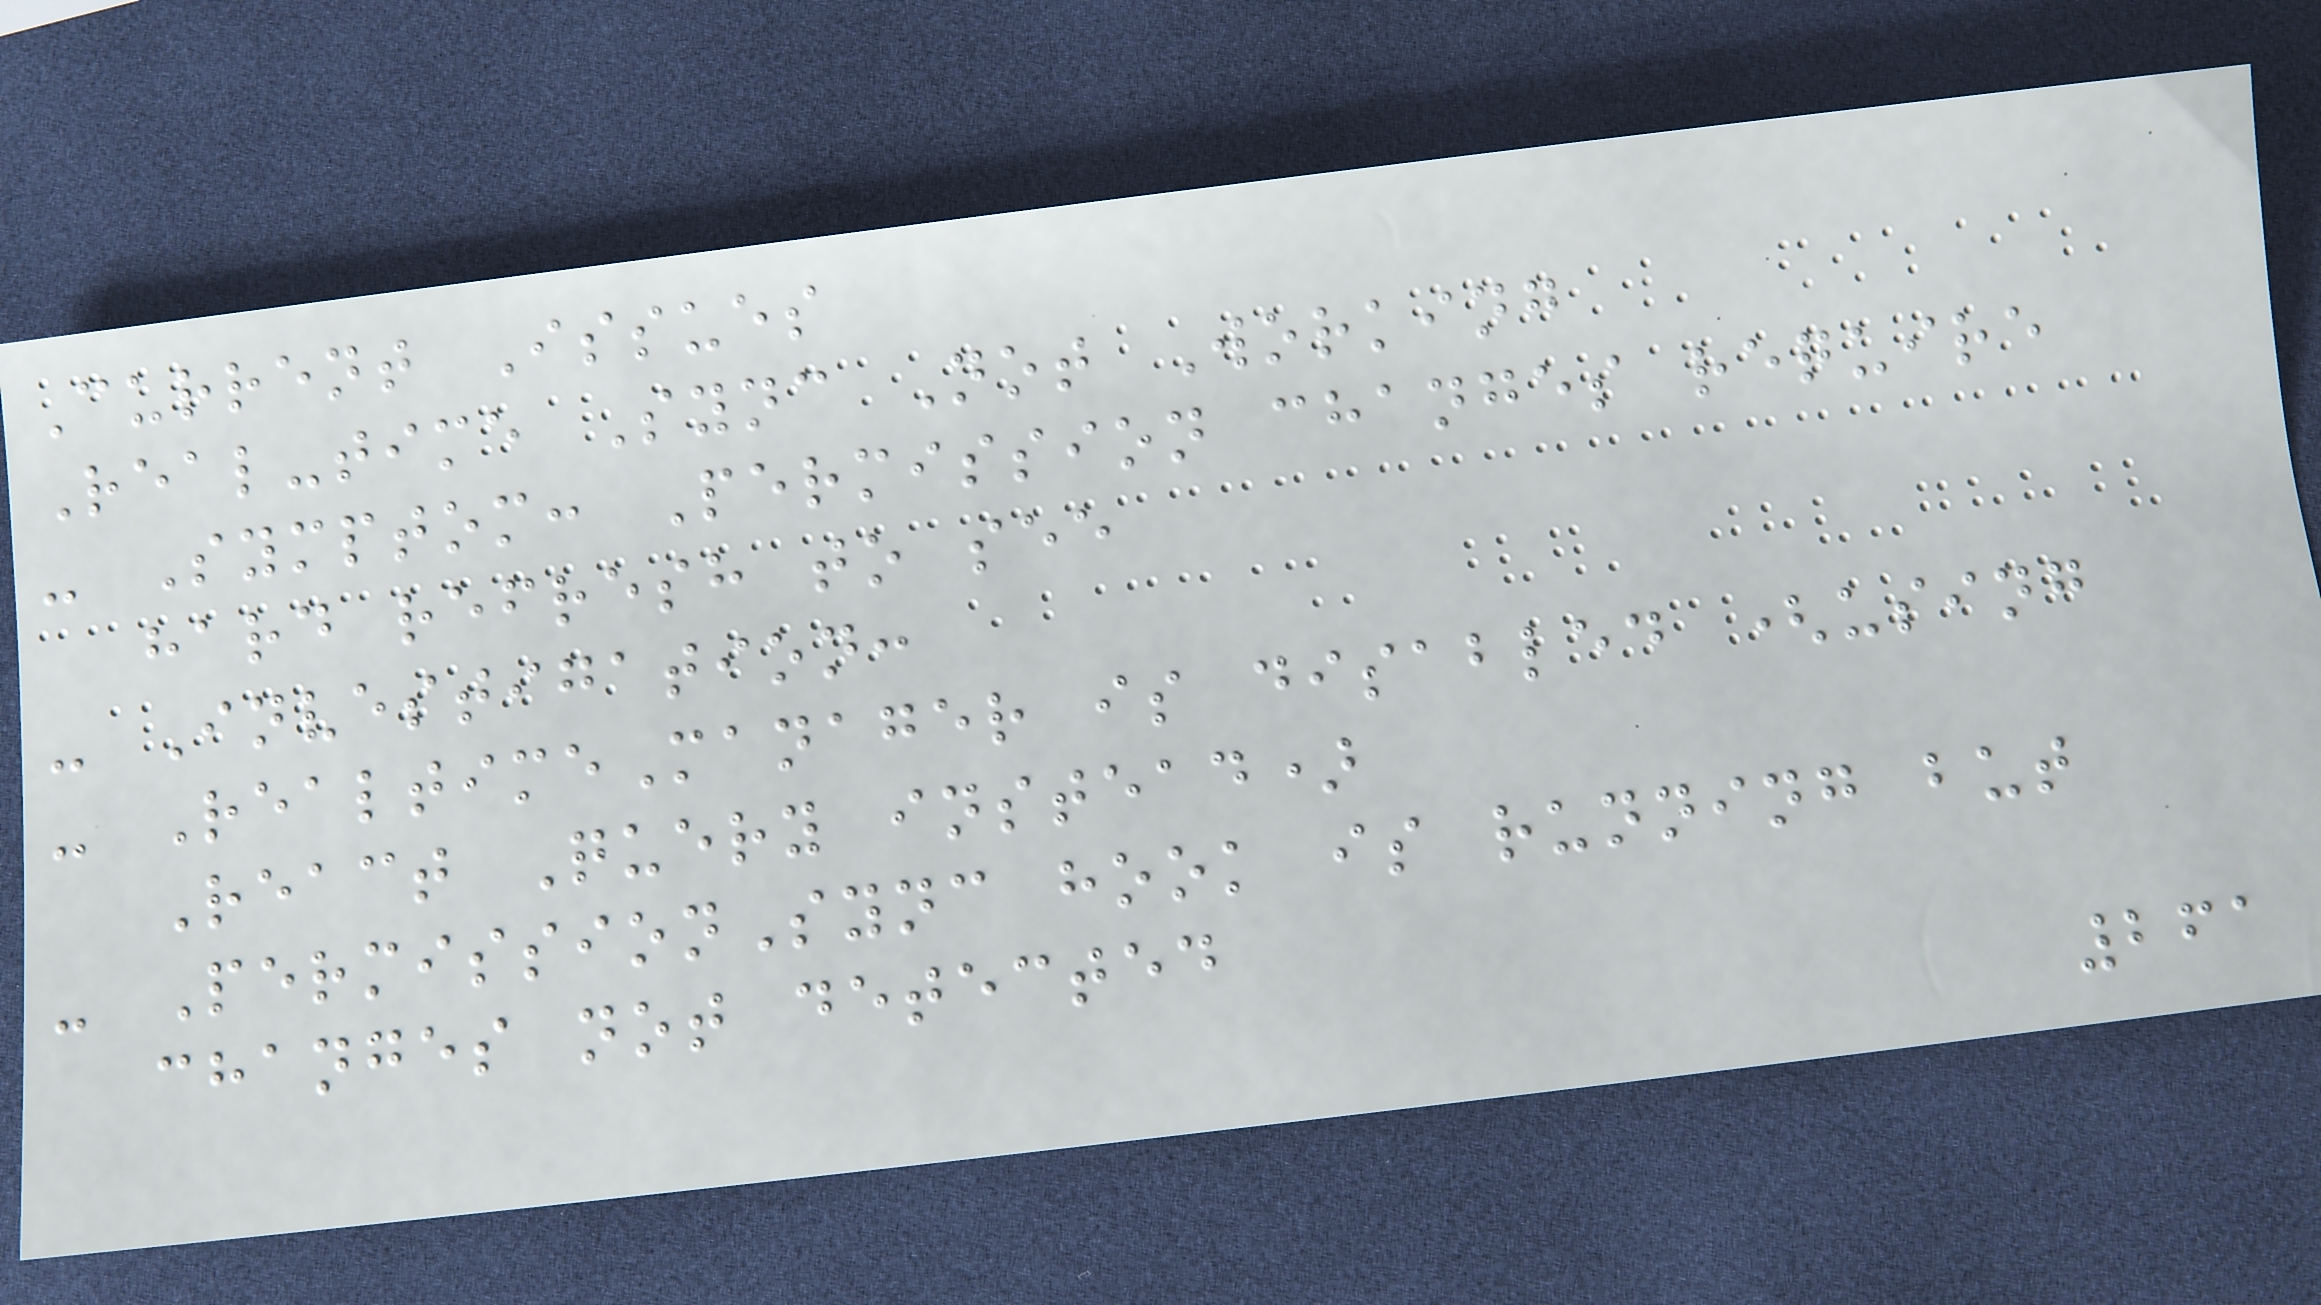Current Issues
Real-time Sync Not Working
- Symptom: Permission changes require
hard refresh to see
- Investigation:
- RealtimeManager is disabled (using
React Query instead)
- PermissionSync hook is running but
changes not detected
261
